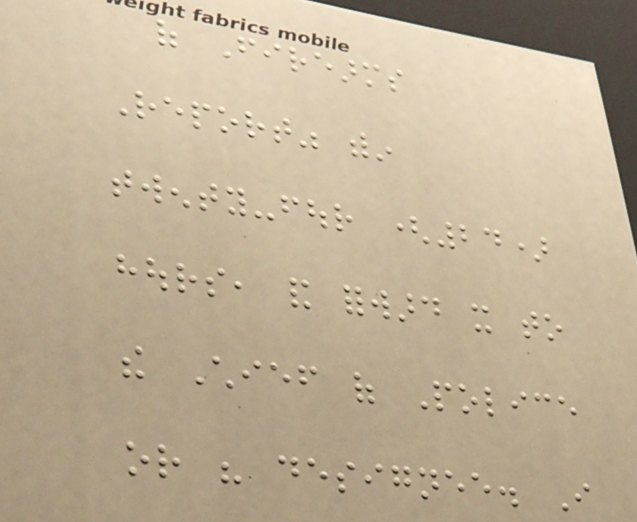of Firearms
Report" within
twenty-four (24)
hours, and forward it to
the Chief of Police
or his designee. I
